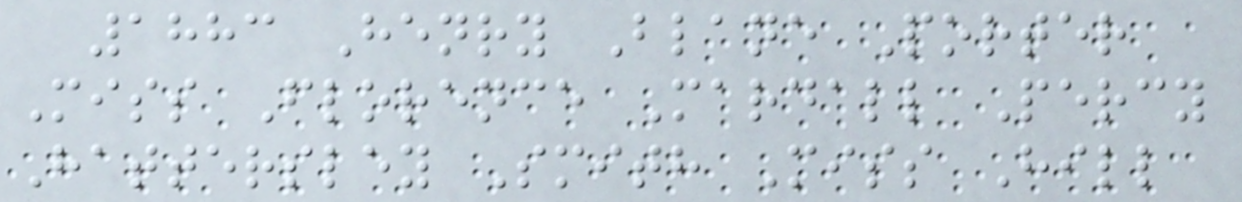1883 Henry Blane Porter
Miss Florence Mardall Percy
Hattersley Smith Miss Hill
